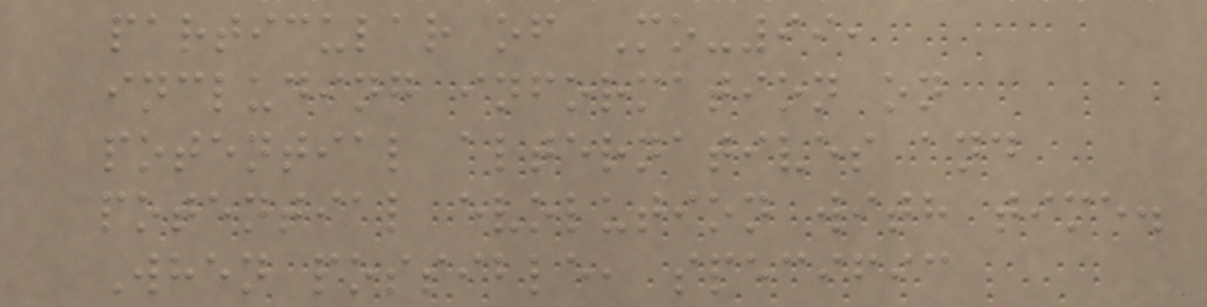particular of Mo-99,
including information on
potential alternatives and
potential evolution with time.
When possible, specific
